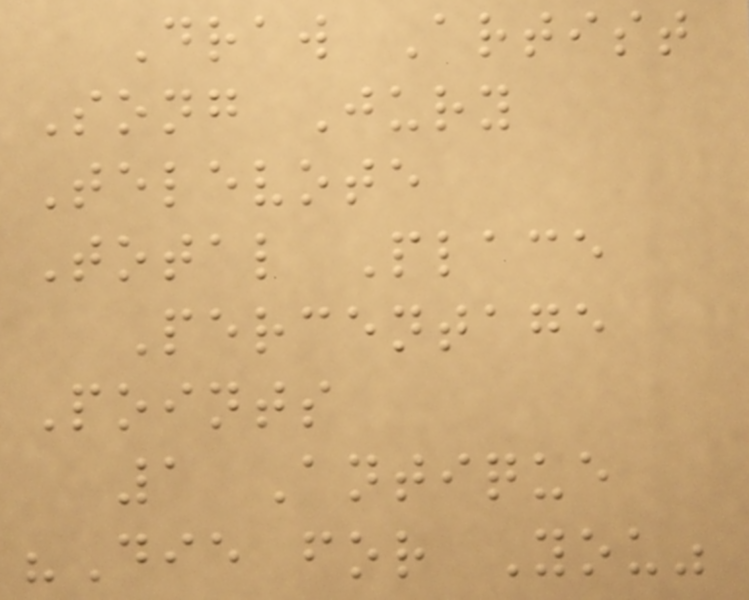Draw Artist
Song Jury
Televote
Total Place
Percentage
Points
1 Antique
"Die for You"
